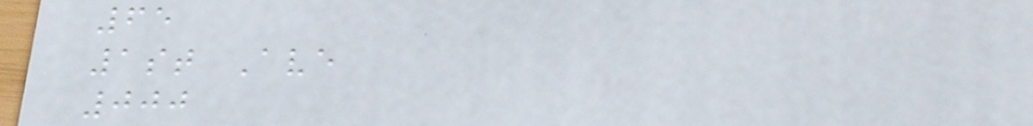65
1st Ave
000
